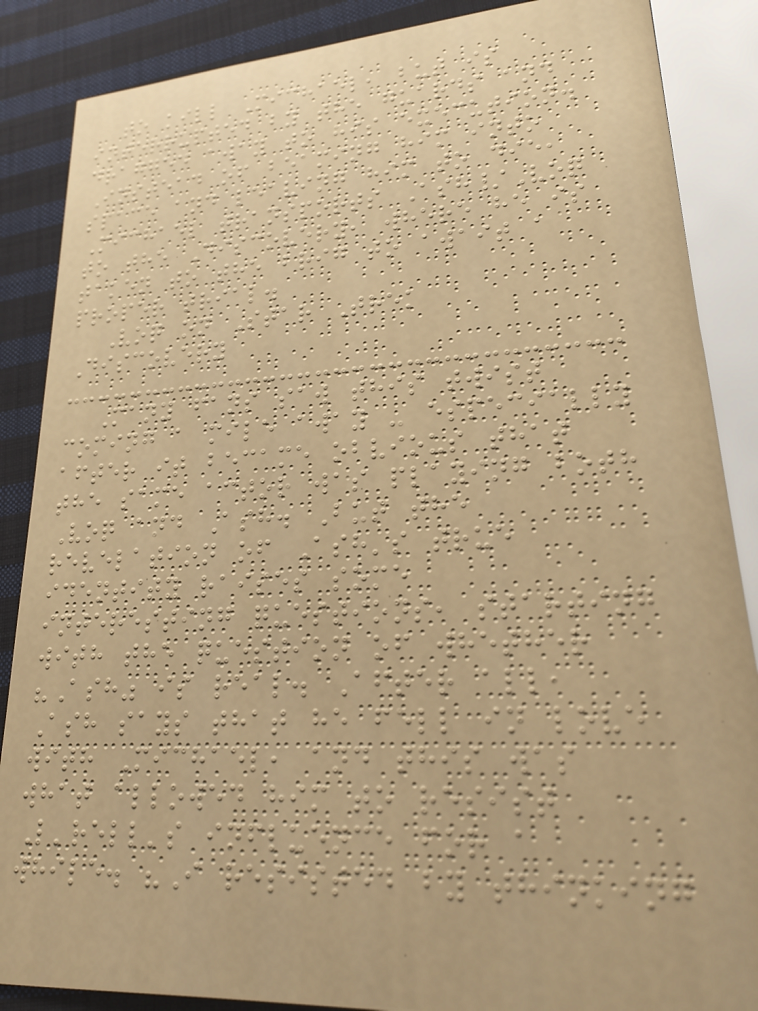to kill Michael, but is
interrupted by the guards and
dragged away to his execution.
Instead of beaming him into
space and leaving him to die,
Michael transports Ash/Voq
to the Discovery, where he is
taken to the brig to await a
proper trial.
Voq on Star Trek
Discovery
Many fans saw this twist
coming a mile away - especially
after it became obvious that
the same actor was playing both
Voq and Ash. But the
revelation of Ash's true
identity raises some
interesting questions, starting
with the question of whether
"Ash" is real. After all,
Ash says that he fell in love
with Michael, and this was
what allowed him to resist
L'rell's influence for a
while. "I resisted by thinking
